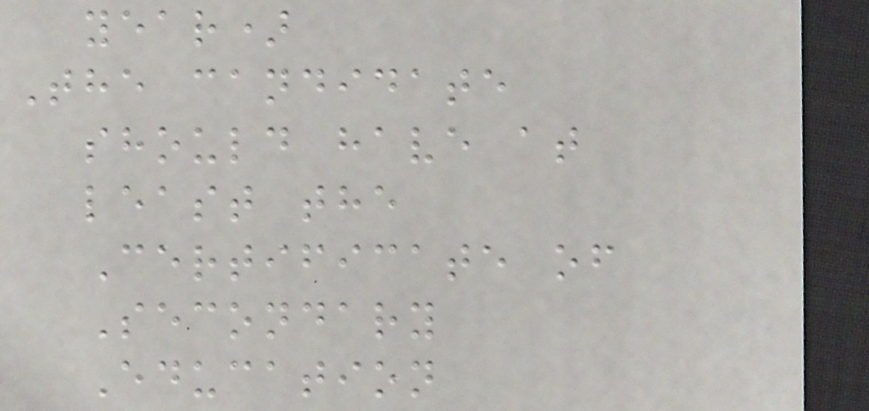year)
The candidate
should have at
least the
Certificate of
Secondary
Education
